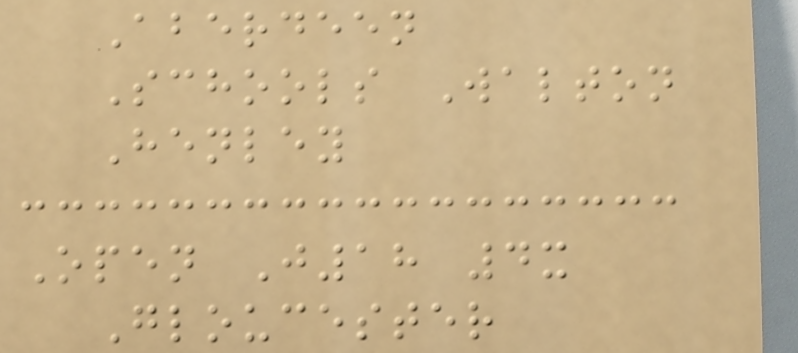Aberdeen
Schools Walton
Henley
Open J18 4x
Gloucester
